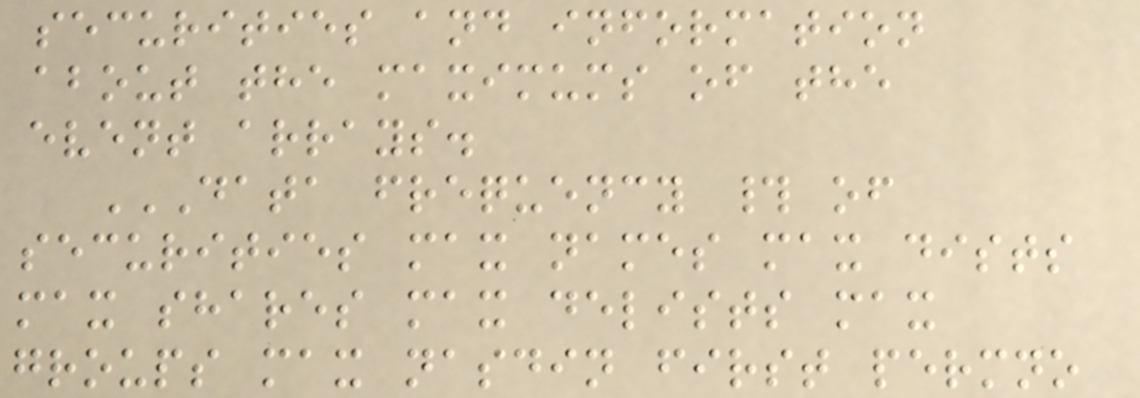securities and information
about the maximums of the
event arrays.
DATA FREQUENCY # OF
SECURITIES MAX NAMES MAX DISTS
MAX SHARES MAX DELISTS MAX
GROUPS MAX NASDIN FIRST PERMNO
